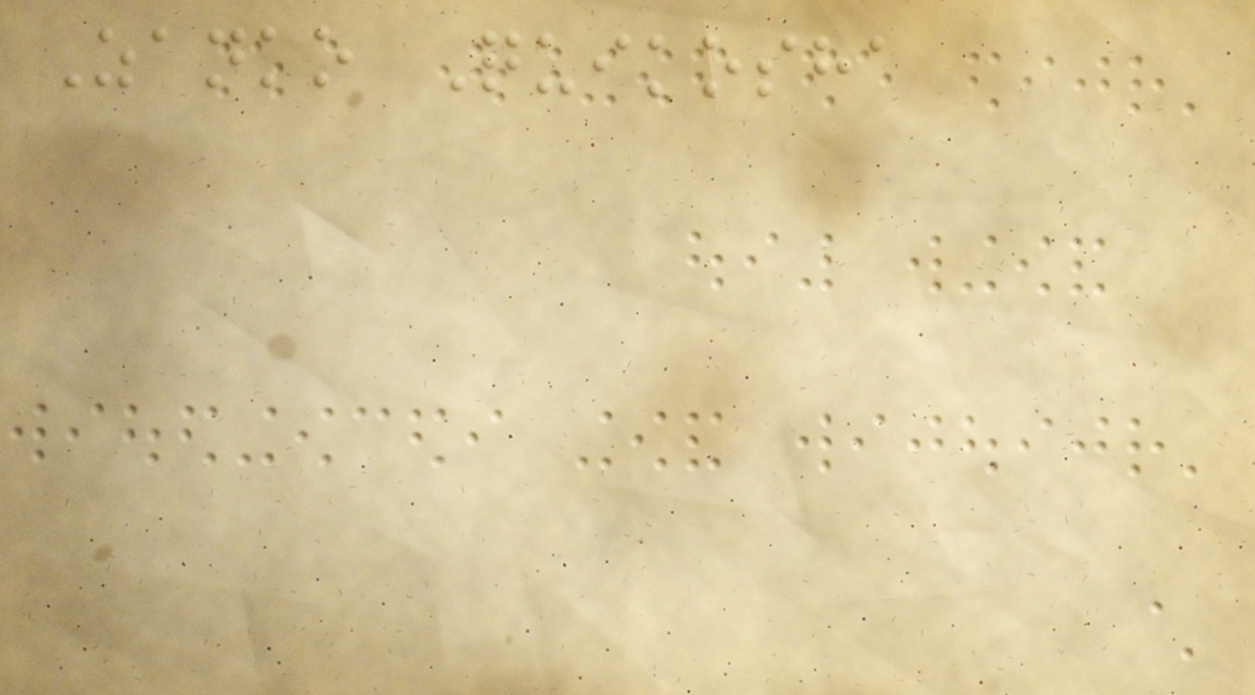Zanko Quikosha
